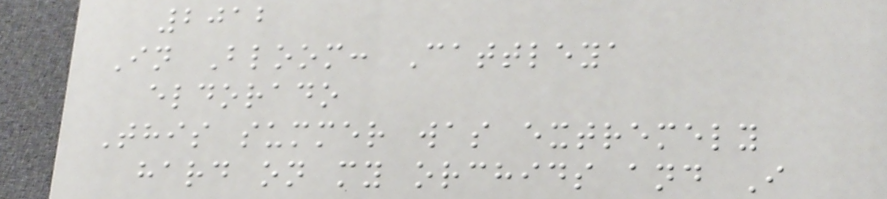2012
In Bloom: Cattleya
eldorado
This summer was extremely
hard on my orchids and I
